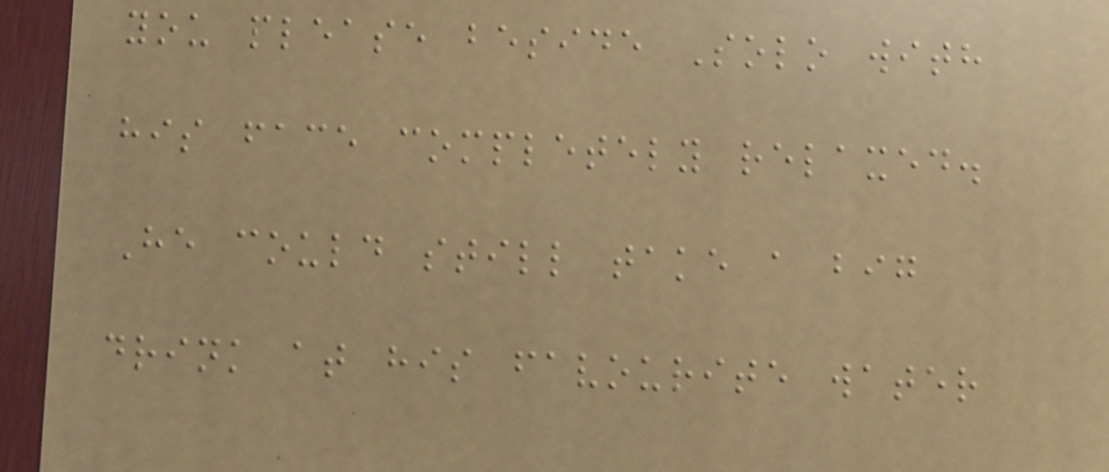you please beside Solo with
his face completely relaxed.
He could still take a big
drink at his favourite water
